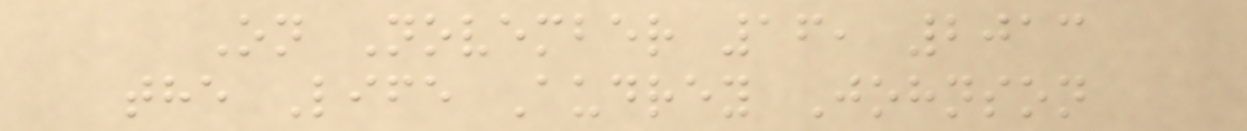On November 16, 2013
the Life Audrey Johnson
